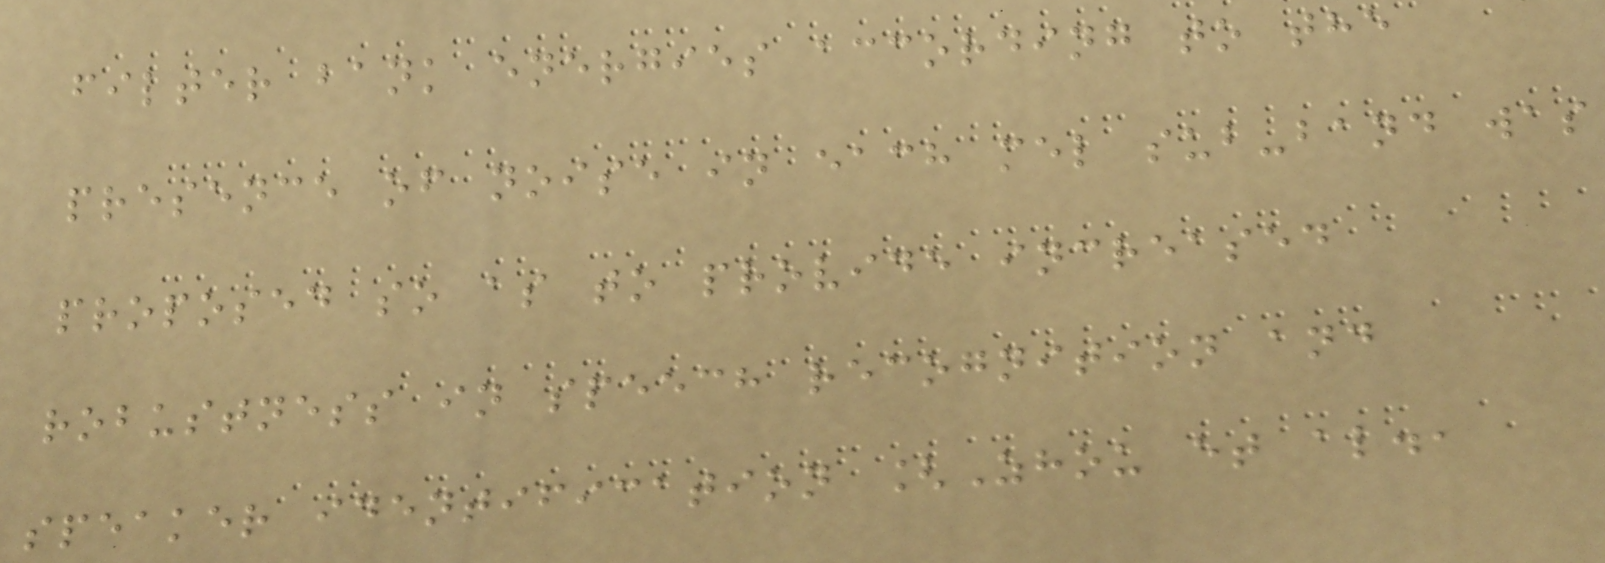filter bank energies according to the
presence of noise in each mel sub-band was
proposed so as to provide increased
robustness in speech recognition and
speaker identification [Zhou et al.,
